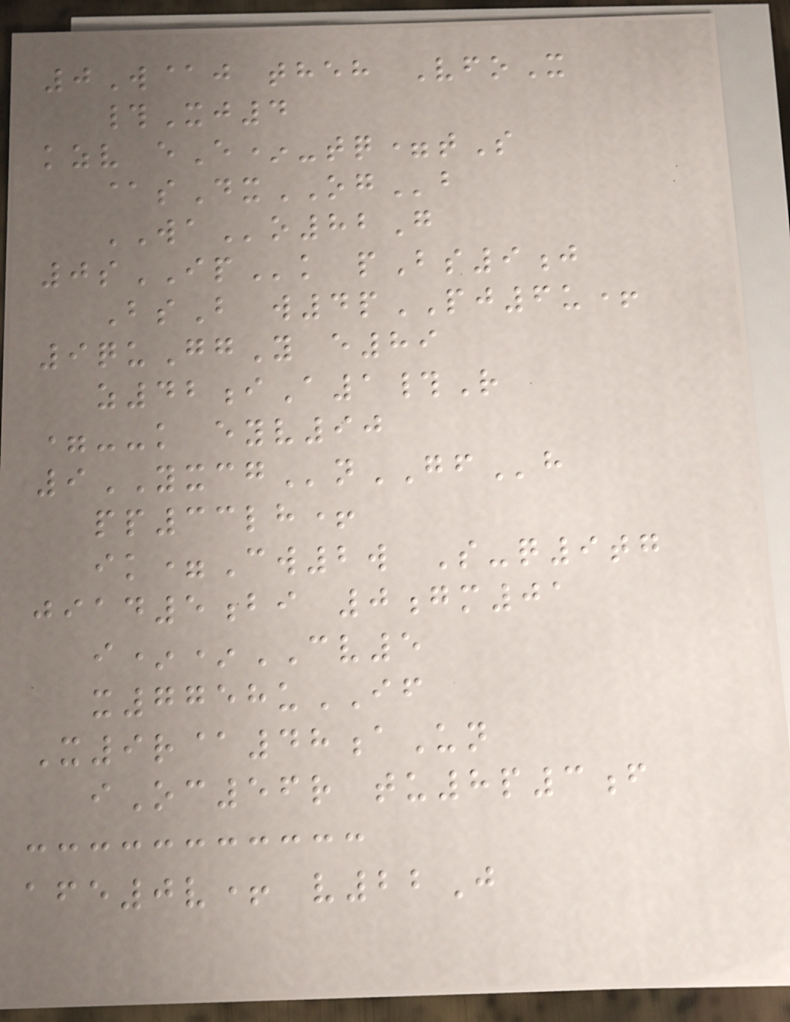0W@j theh VfoX
#Xj4
kzv eE*-tq=tS
@sDxOGb
WAo82G
0sIPk pBs9j
BsB w4pPJ6u+
9quGgY e89
z42iA1#R
=--k eyv90
9YXCGnGFh
pp33lh+
ik=Cw2w S-q9tg
jiad5bi 0gm01
i**CV5
x7758uIF
X9r@48aUn
iOc56r tu8p3f
afe0v+ v22J
